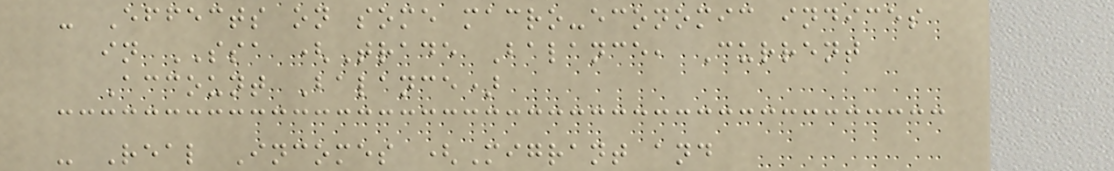- Effects on some macro-economic indices
in SSA (Trade Balance, Current
Account Balance)
- Real Incomes (Migrant and
